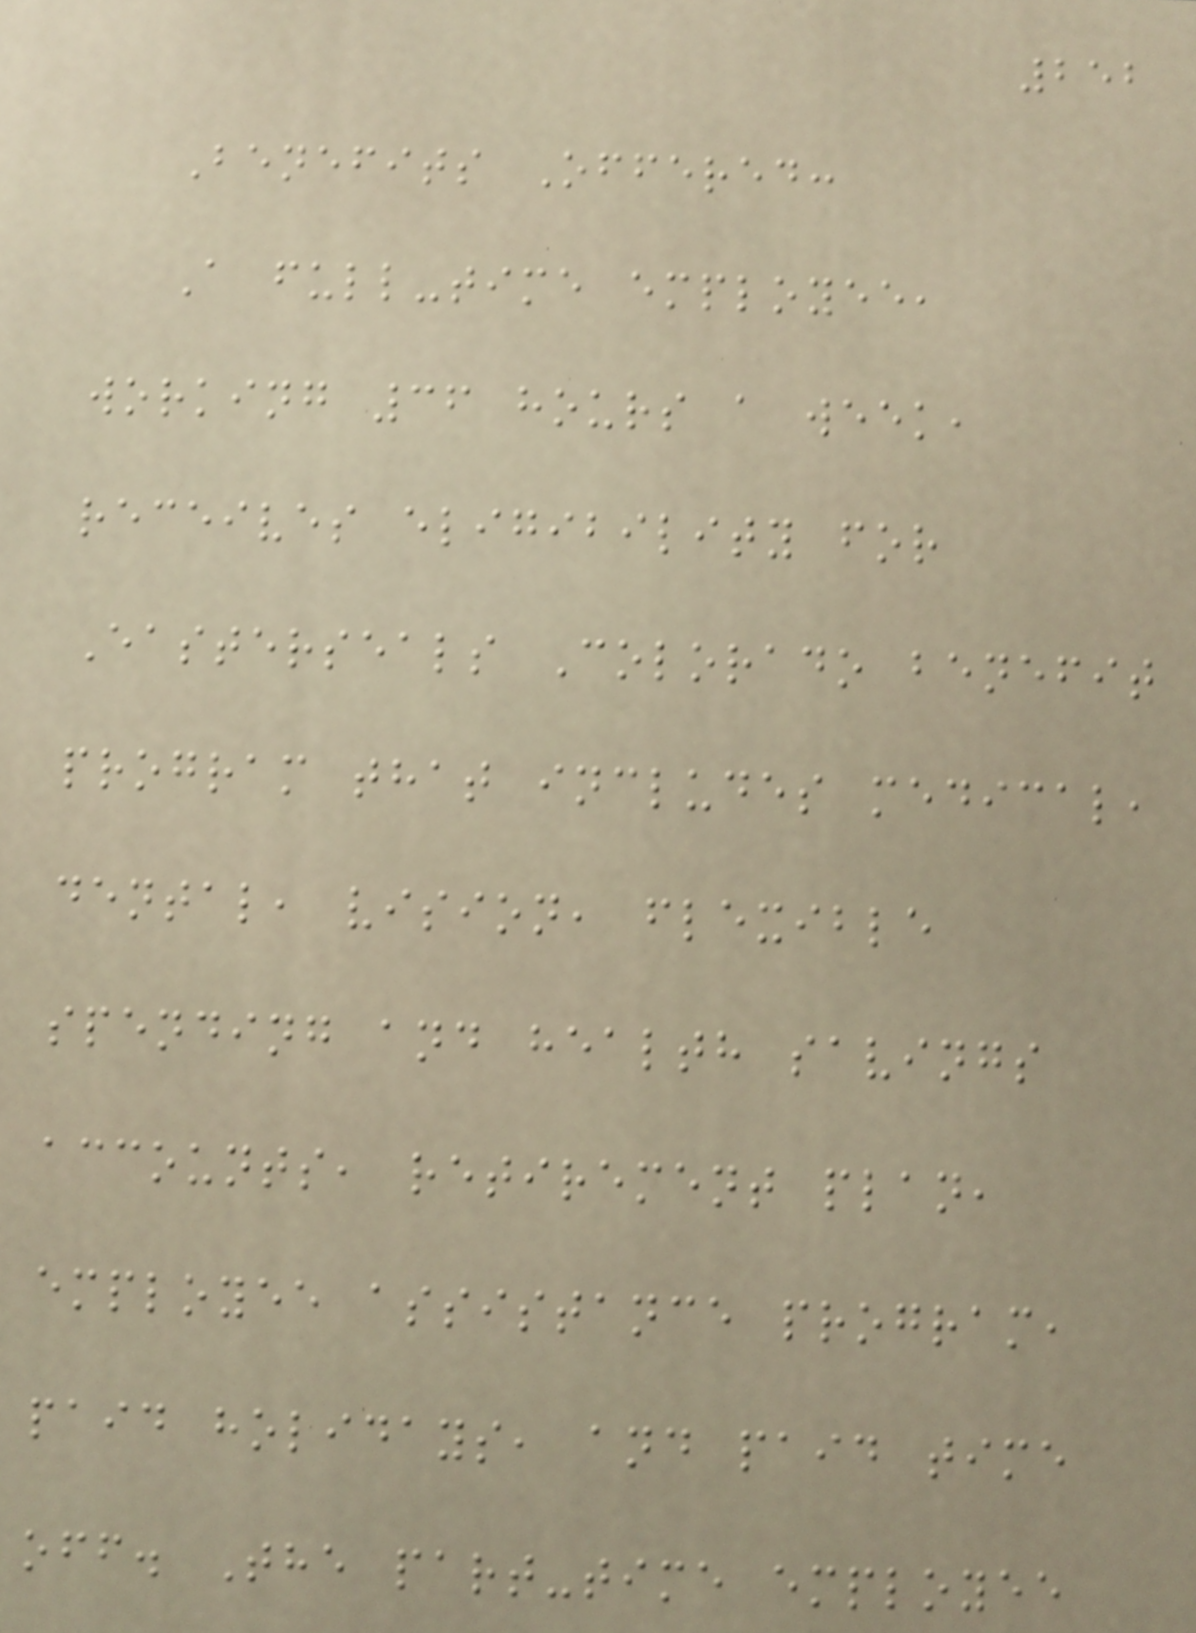252
Benefits Offered:
A full-time employee,
working 36 hours a week,
receives eligibility for
Easterseals Colorado benefit
program that includes medical,
dental, vision, flexible
spending and health savings
accounts, retirement plan,
employee assistance program,
paid holidays, and paid time
off. The part-time employee
